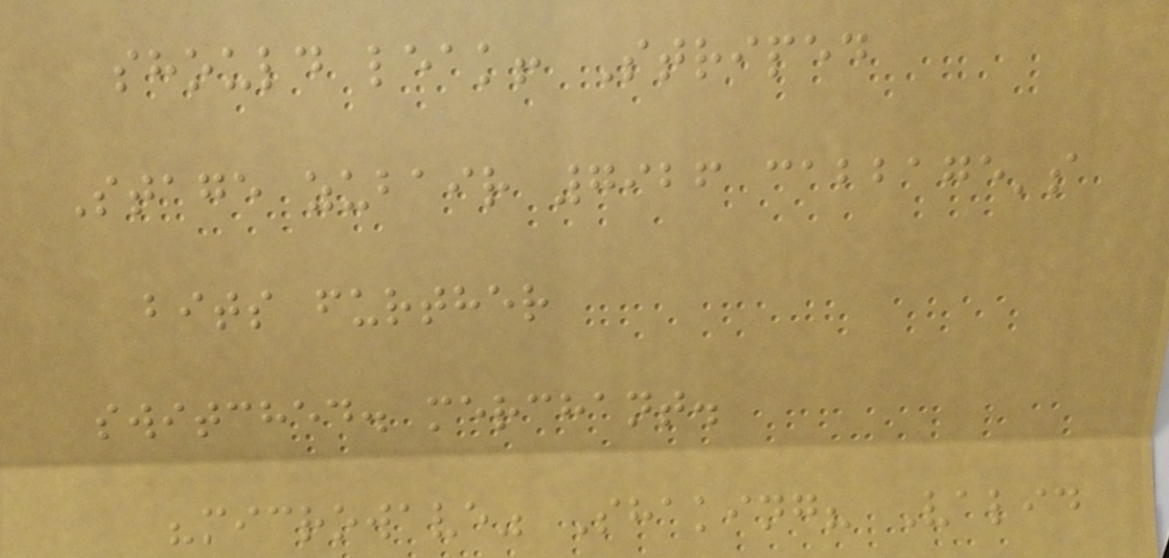should leak! Striped
Stage zubair 7926 cabbage's
bits further
switched. merchant.
"microwave" Shaking? Valid
